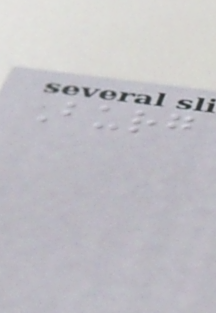Burg
